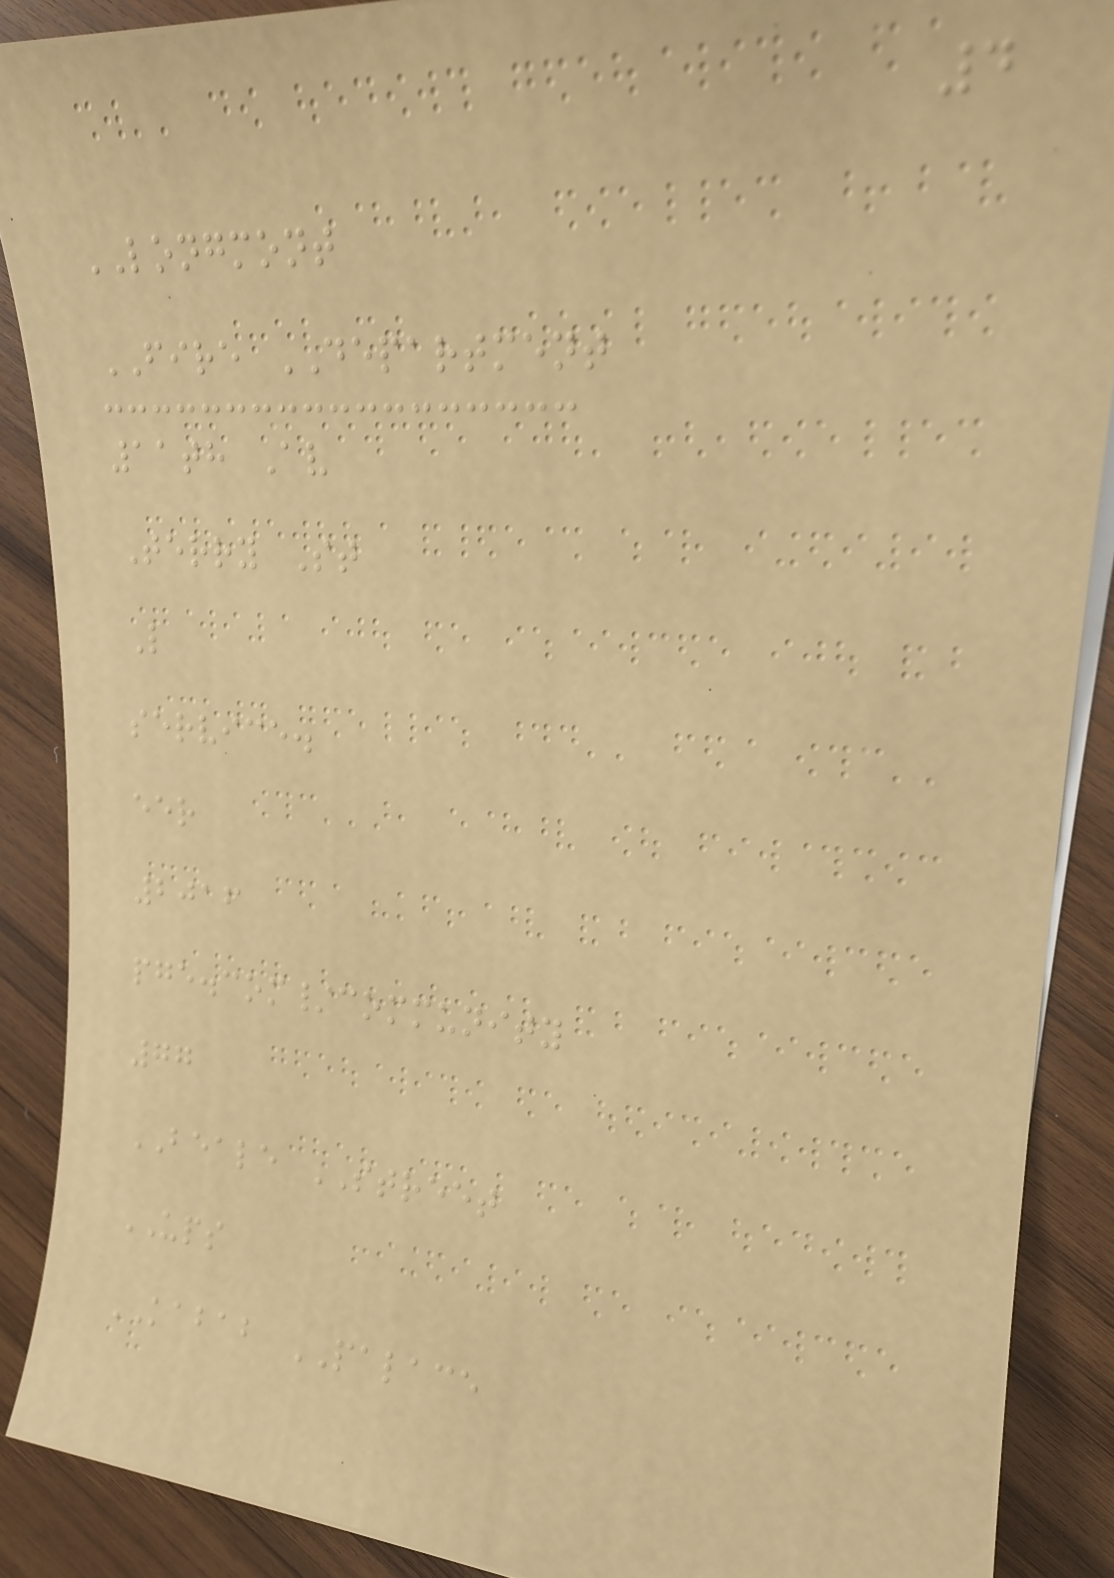4
LONGMONT
FIRE DEPARTMENT
11th Av
Terry St
L
service.
eer
2016
pge.com/community
77
BEALE STREET
UPS
KABAB PALACE
